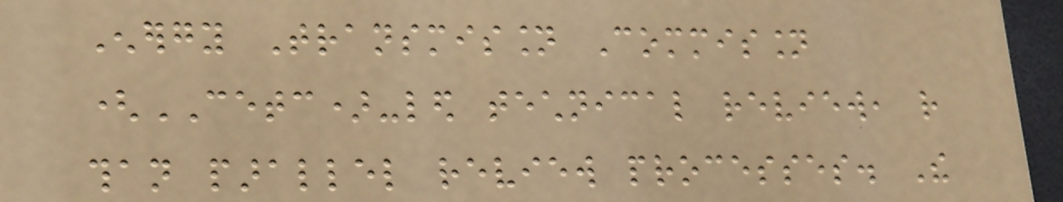Energy Transmission Commission
(CETC)-led technical review, rather
than parallel review processes. The
